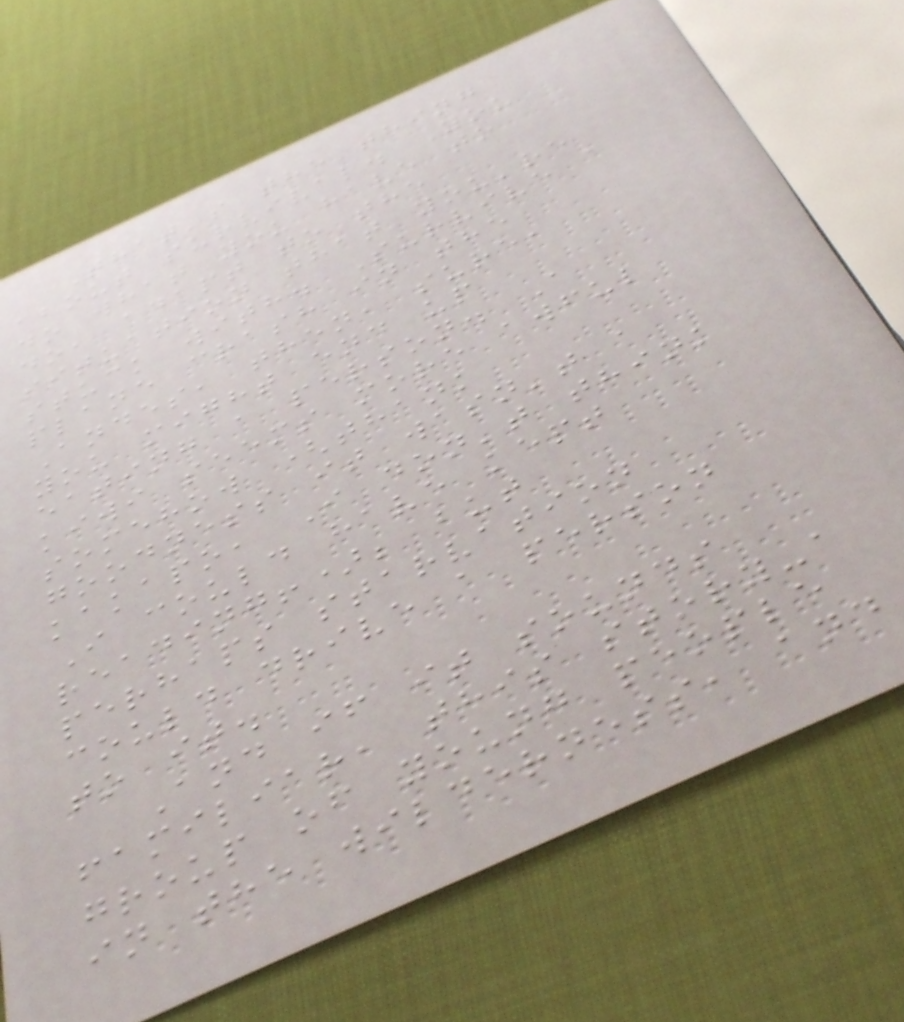That's the thing
about survival. You
do what you have to
do, adapt to the
situation that you're
stuck with. Survive a
plane crash in the
Andes, then, sure,
you might end up
eating a person. A
kiwi seems more awful
somehow (thank
goodness it wasn't a
kakapo, I don't think
I could have kept
reading!); but
perhaps starvation
could drive a person
to it.
And if it sounds
familiar, this story-a
group of young people
in the wilderness, and
